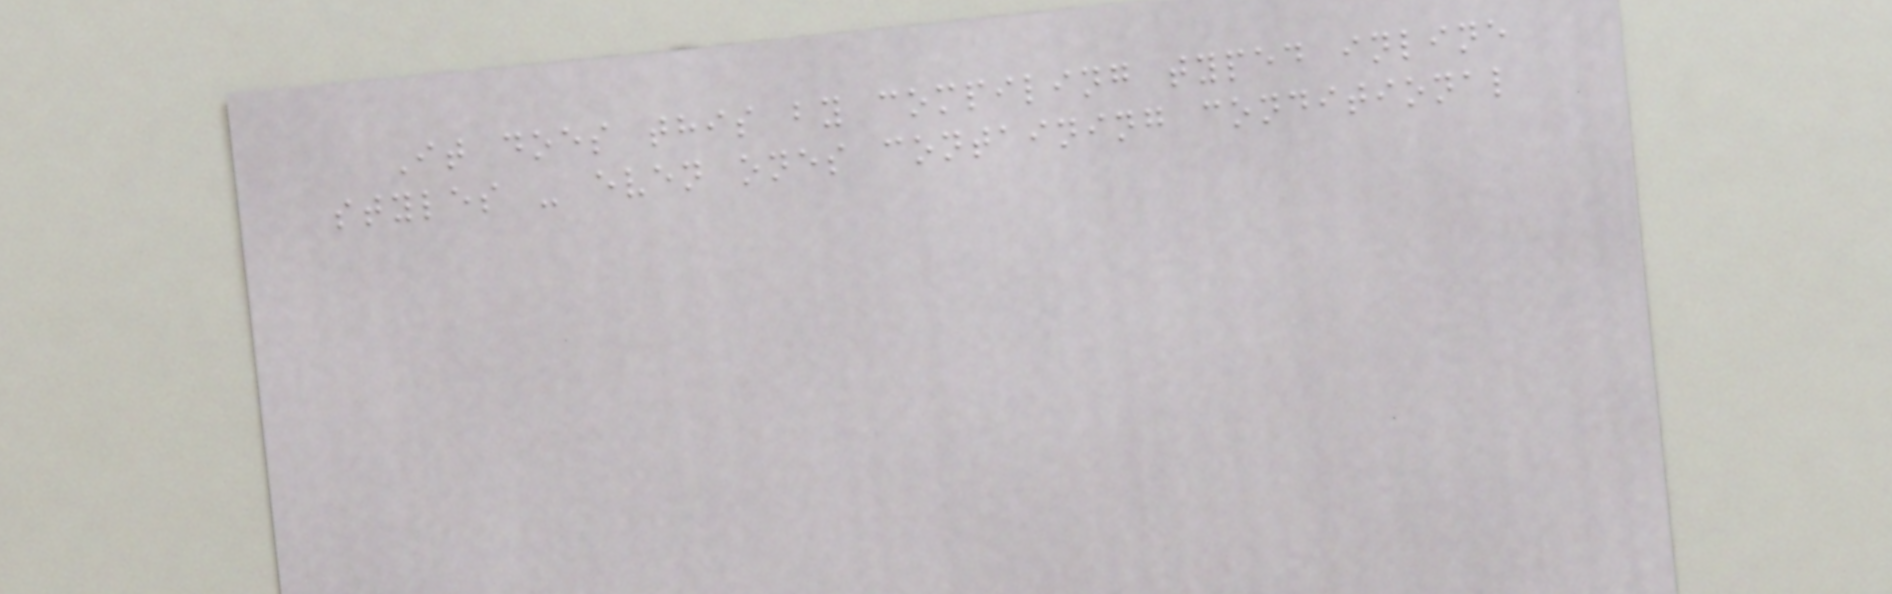It does this by compiling typed inline
styles - even ones containing conditional
